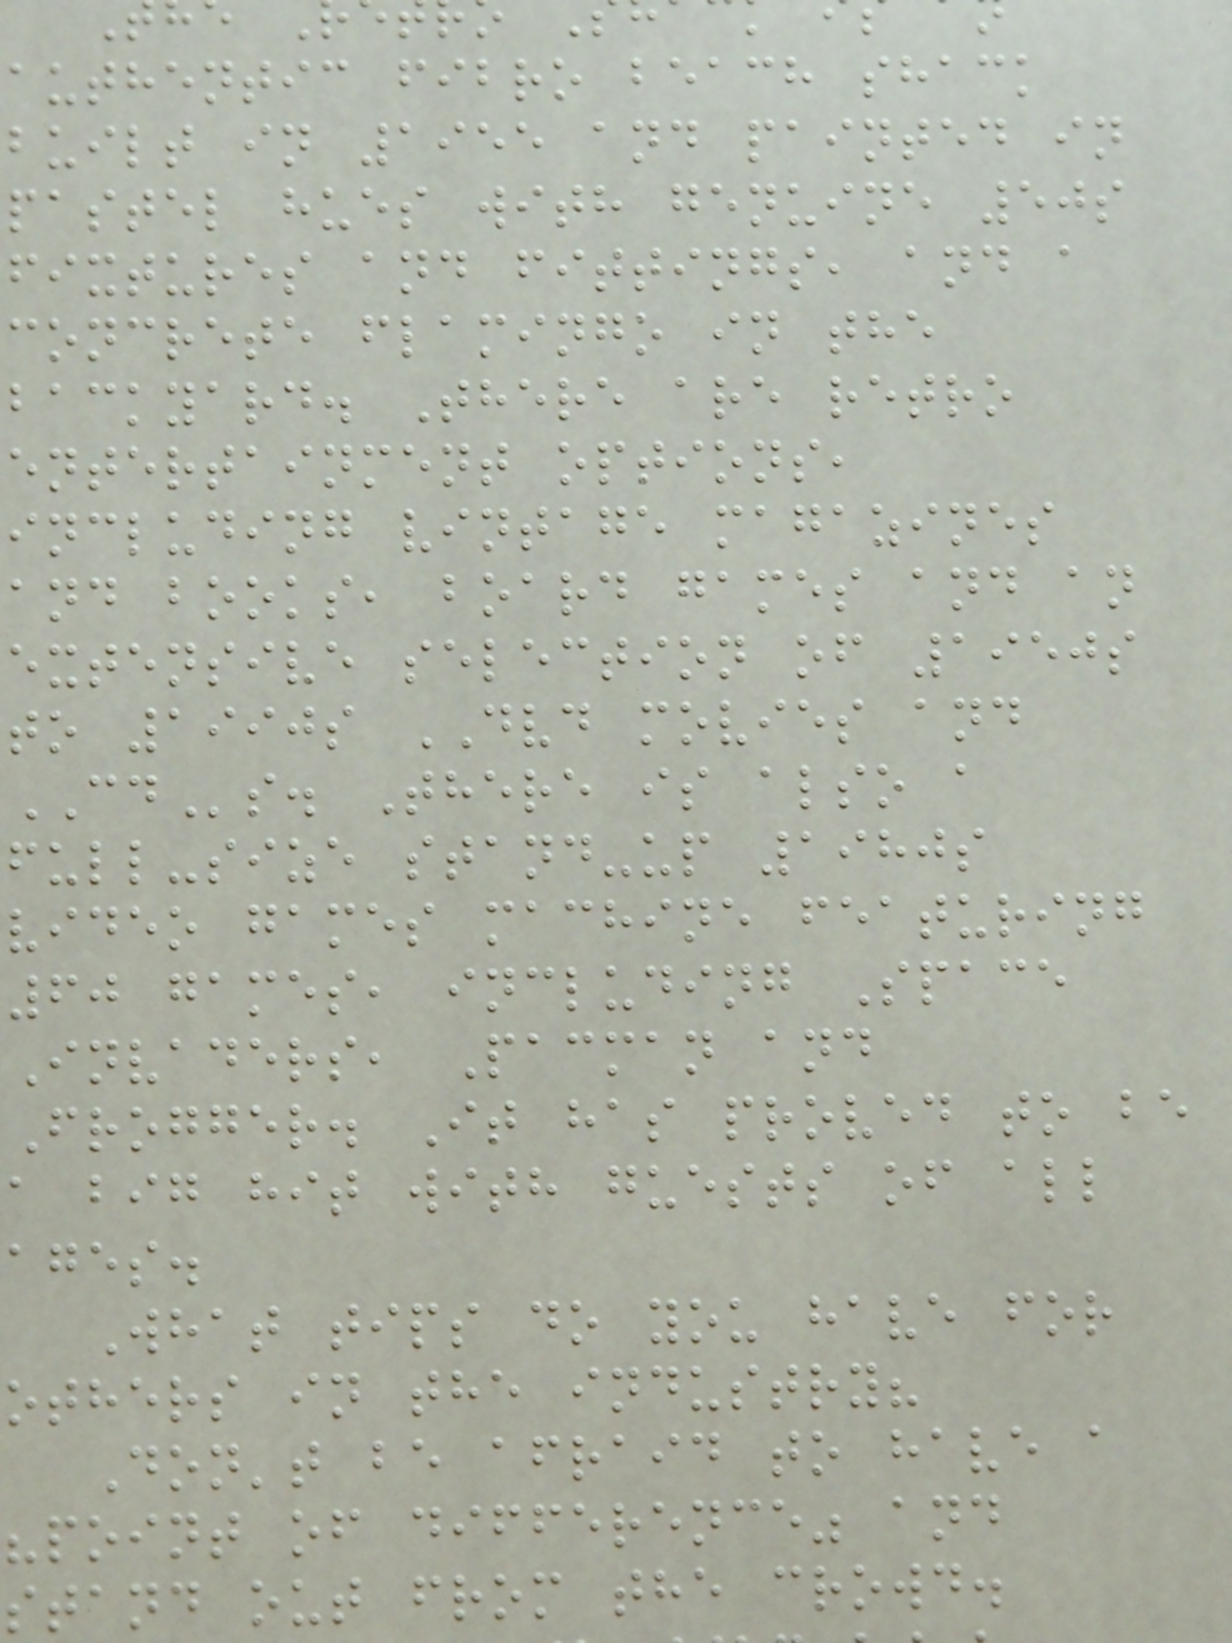authentic fibro beach shack
built in 1955 and painted in
pastel hues with genuine 50s
fixtures and fittings, and a
concrete flamingo in the
backyard. There are retro
entertainment options,
including vintage magazines
and books, board games and an
extensive selection of 1950s
to 1990s DVD movies and
CDs. There is also a
full-size stand-up 1980s
video games machine featuring
60 games, including Space
Invaders, Pacman and
Frogger. It has proved to be
a big hit with guests of all
ages.
What tips do you have for
others in the industry?
Don't be afraid to have a
"point of difference" and
stand out from the crowd.
